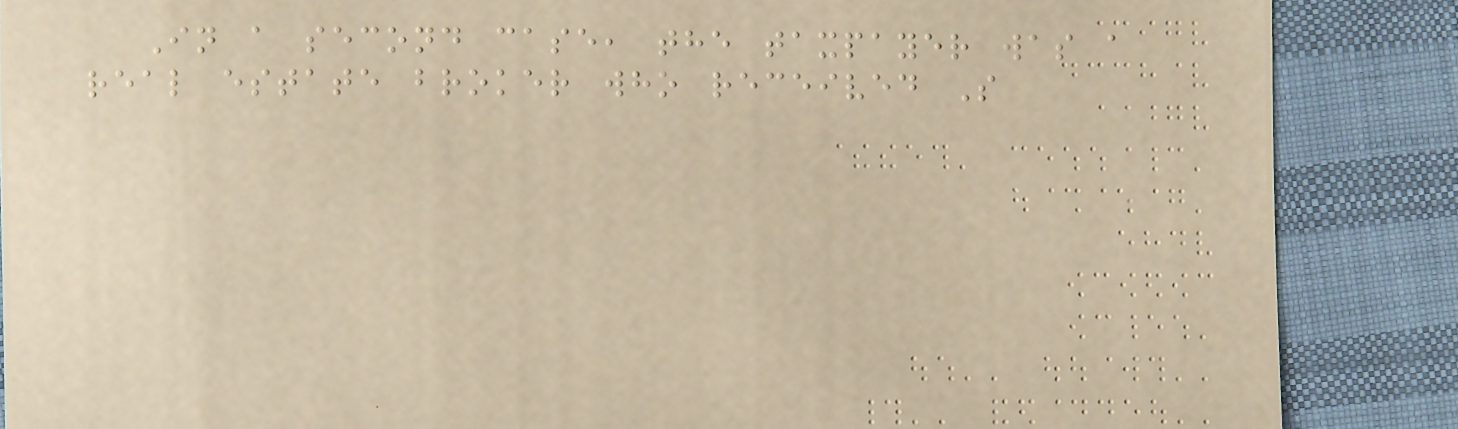In a second case, the taxpayer was a
real estate broker who received S
